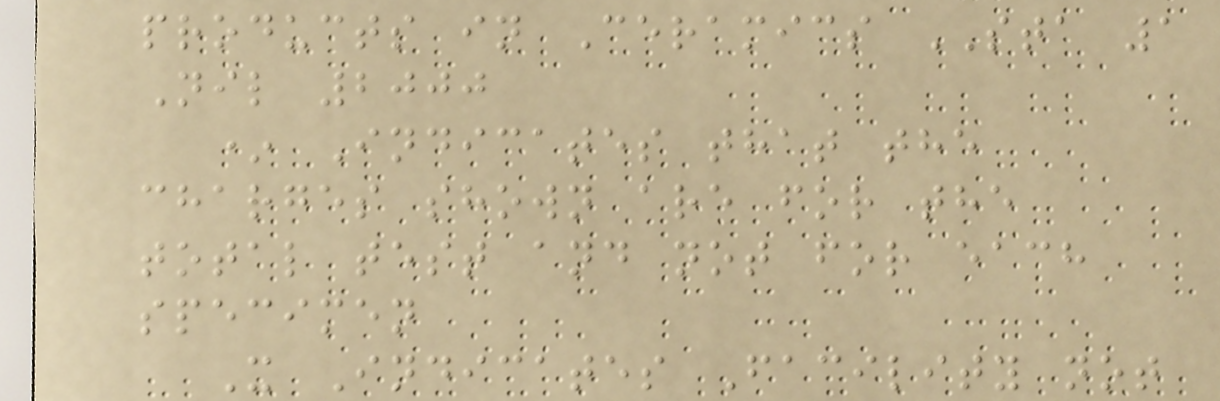products in Ceramics STA 1
Nil 2000
* Indicates that the
charges shown are for the
total test and not for each
specimen
X Indicates Facility not
